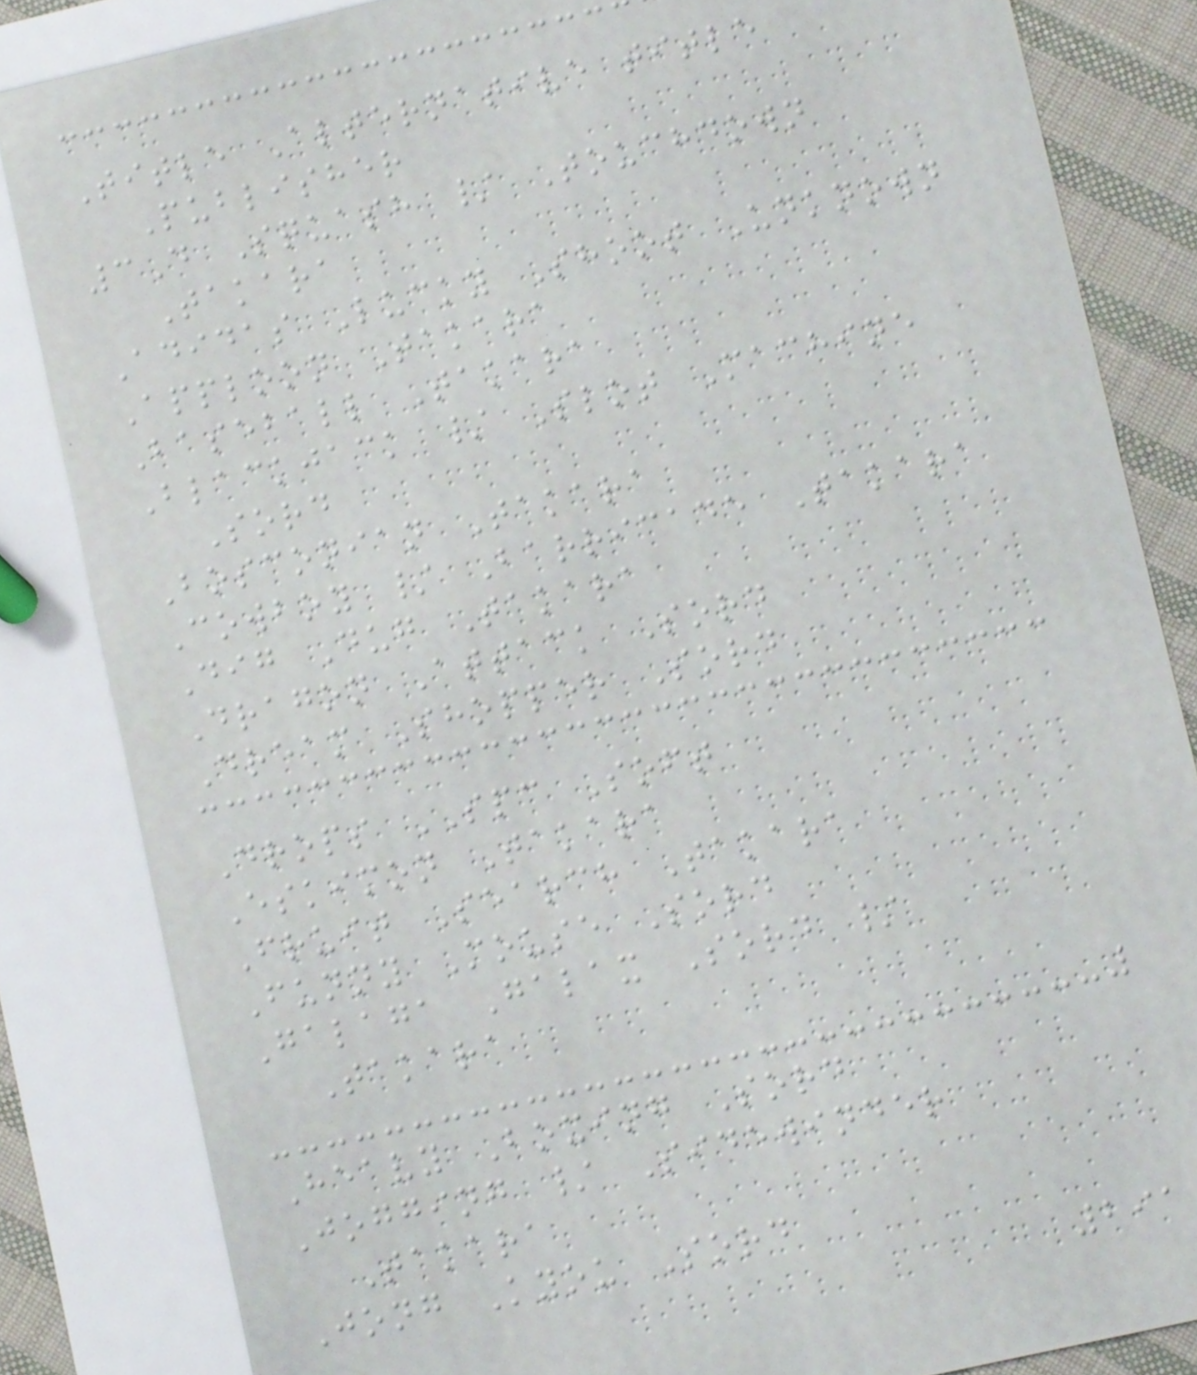Title Alternative title
Publisher
3D Squash / Touchdown
Takara
Adidas Lucky Shoot Unknown
Apploon Takara
Baseball Takara
Blackjack / Slot Machine
Sord
Bosconian Takara
Cowboy / Barricade Takara
Dig Dug Takara
Dragon Attack Sord
Dream Shopper Sord
Drops SPC Soft
Eskimon Takara
Fruit Search Takara
Funny Mouse Sord
Galaga Galax Sord /
Takara
Heavy Boxing Sord
Jogging / Sidewinder
Takara
Jong Kyou Sord
291
